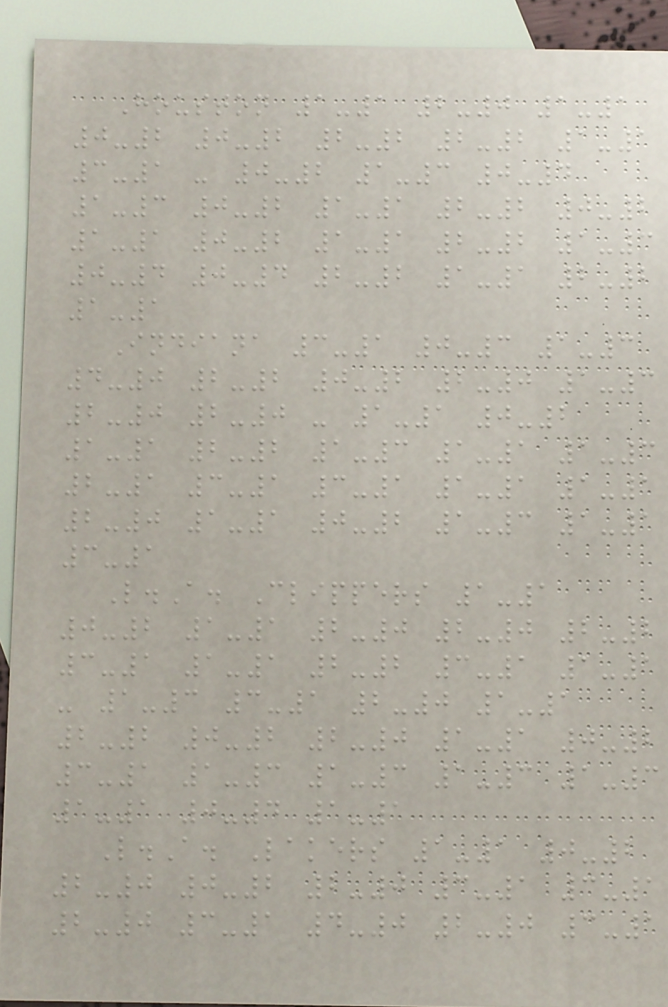Houston 1-1 2-0 1-1
0-2 0-2 2-2 2-2 1-1
3-1 - 0-2 1-3 0-4
1-3 0-2 1-1 2-2 0-2
1-1 0-2 1-1 2-2 1-3
0-4 0-4 2-2 1-1 2-2
1-1
Indiana 3-1 0-3 1-3
4-0 2-2 0-2 2-0 1-3
2-0 2-0 - 1-1 0-2
1-1 2-2 1-3 1-1 1-3
2-1 3-1 3-1 1-1 1-1
2-0 1-1 0-2 1-3 1-1
3-1
L.A. Clippers 1-1
0-2 1-1 2-0 2-0 2-2
3-1 1-1 2-2 3-1 1-1
- 1-3 3-1 2-0 1-1
2-2 0-2 2-0 1-1 0-2
3-1 1-3 1-3 1-3 1-3
1-1 0-4 1-1
L.A. Lakers 1-1 0-2
2-0 0-2 2-0 3-1 3-1
2-0 3-1 4-0 2-0 3-1
